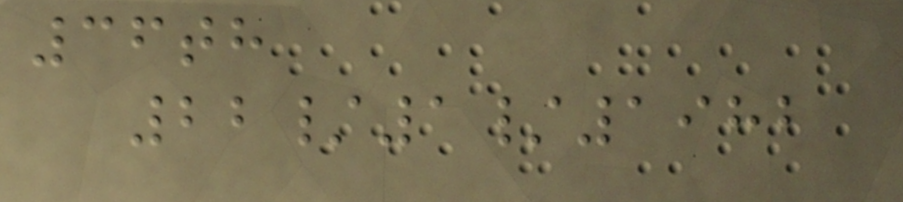36th
22/1/1982
